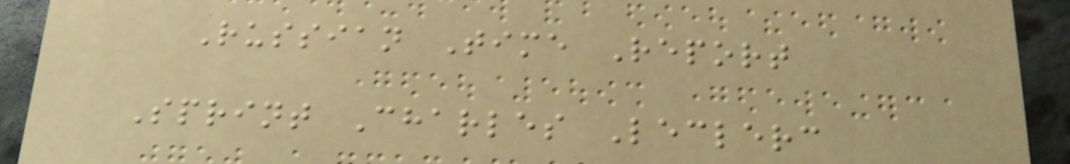Russian Time Report
Sprint Charles Leclerc
